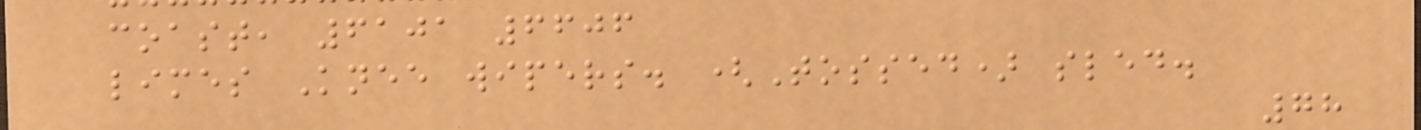coast, 6101 6606
limes Knee wipers. (Tossed) sled.
78
